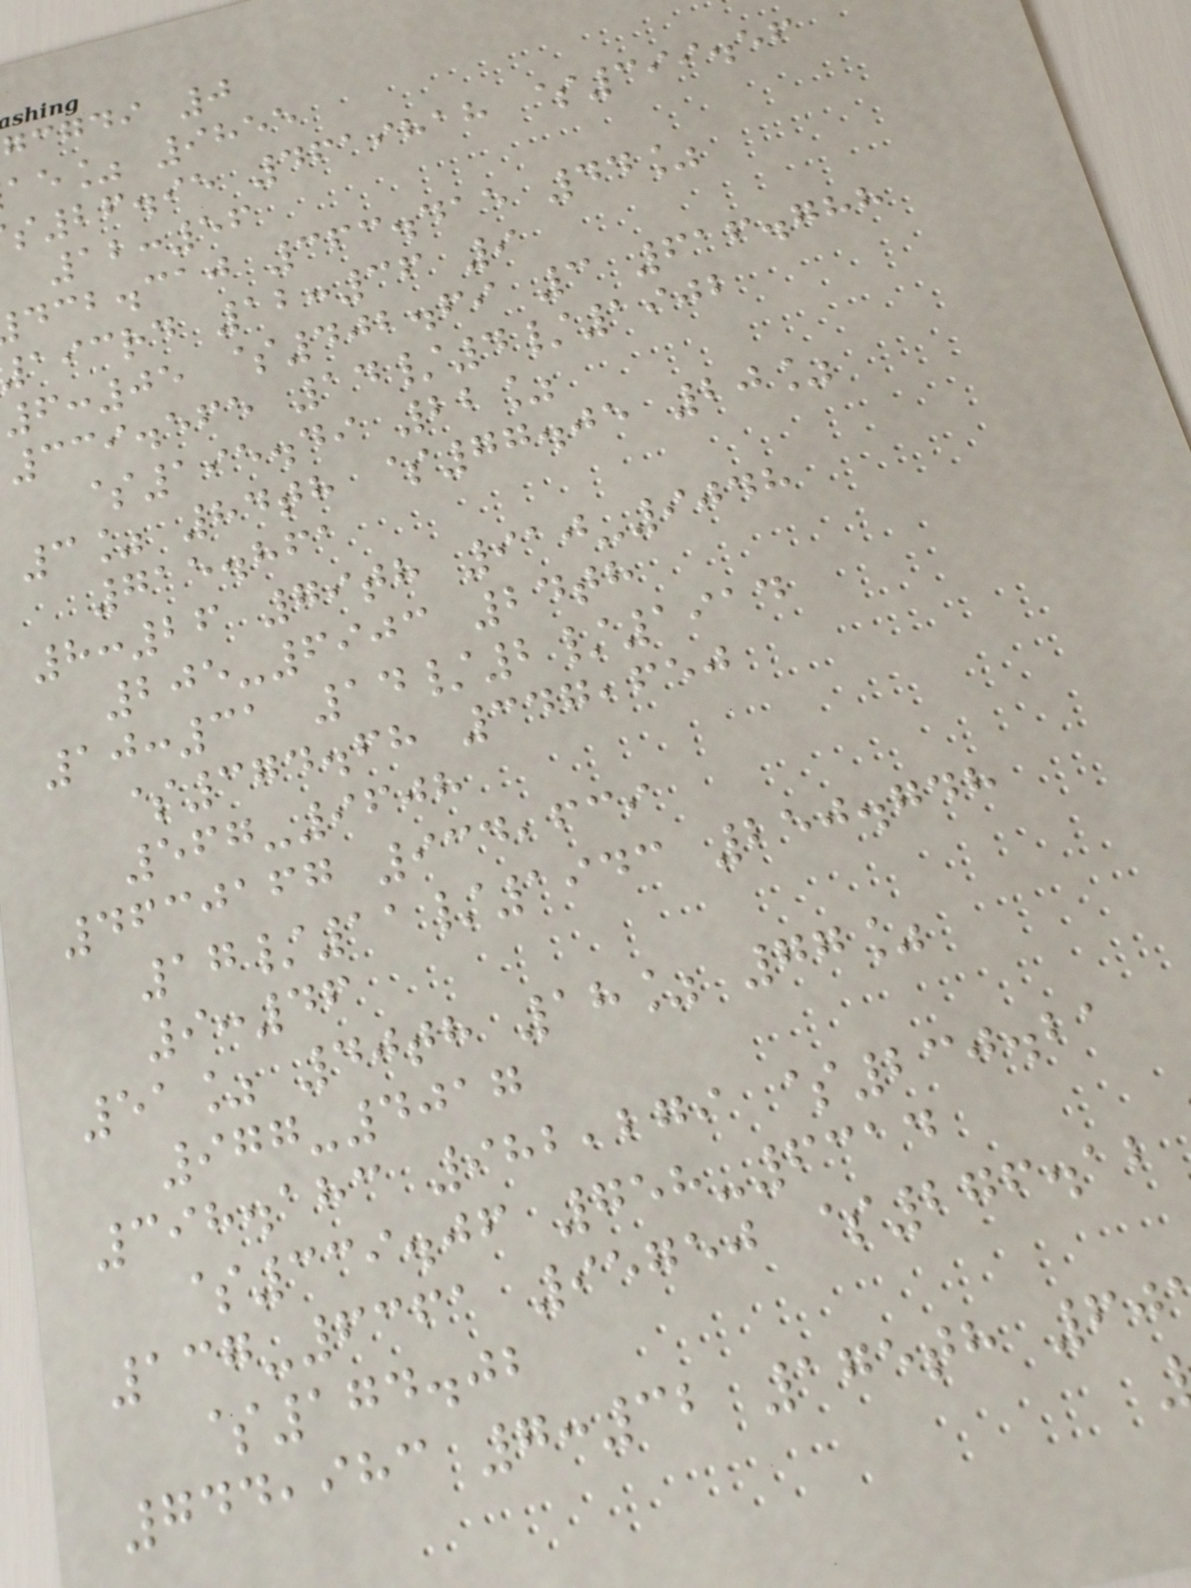gcgdi 0
ae% 9855
26.95 4619818 $399.56
12:56
dcb.caj 363.415 44%
aicrd 12:36 9
6:05 $402.69 3 616.788
339.565 14/4/1902
$195.49 22%
3% 84th $77.05 20%
715.861
8:26 79th 910-9048
205-6903 24th
10:31 14/2/1914
$374.68 347,650
567-9608
4630167 934,639
17/11/1943 250.748
9:46
51% 40th 18% 77%
977-4017
398.183 982,279 $230.21
$339.06 758-6314
137-6361 95750 $276.12
$174.02
744,983 7:32 175th 60
